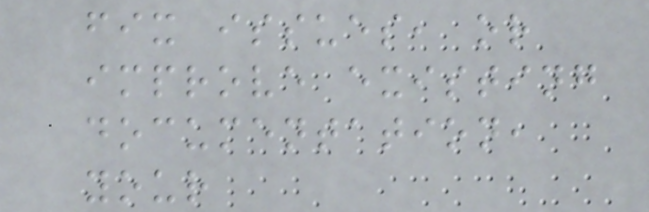fix issues, or
improve existing
documentation,
your
